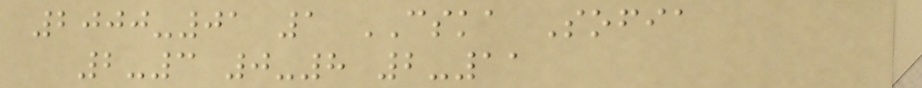2000-01 1 CSKA Sofia
2-3 0-8 2-11
